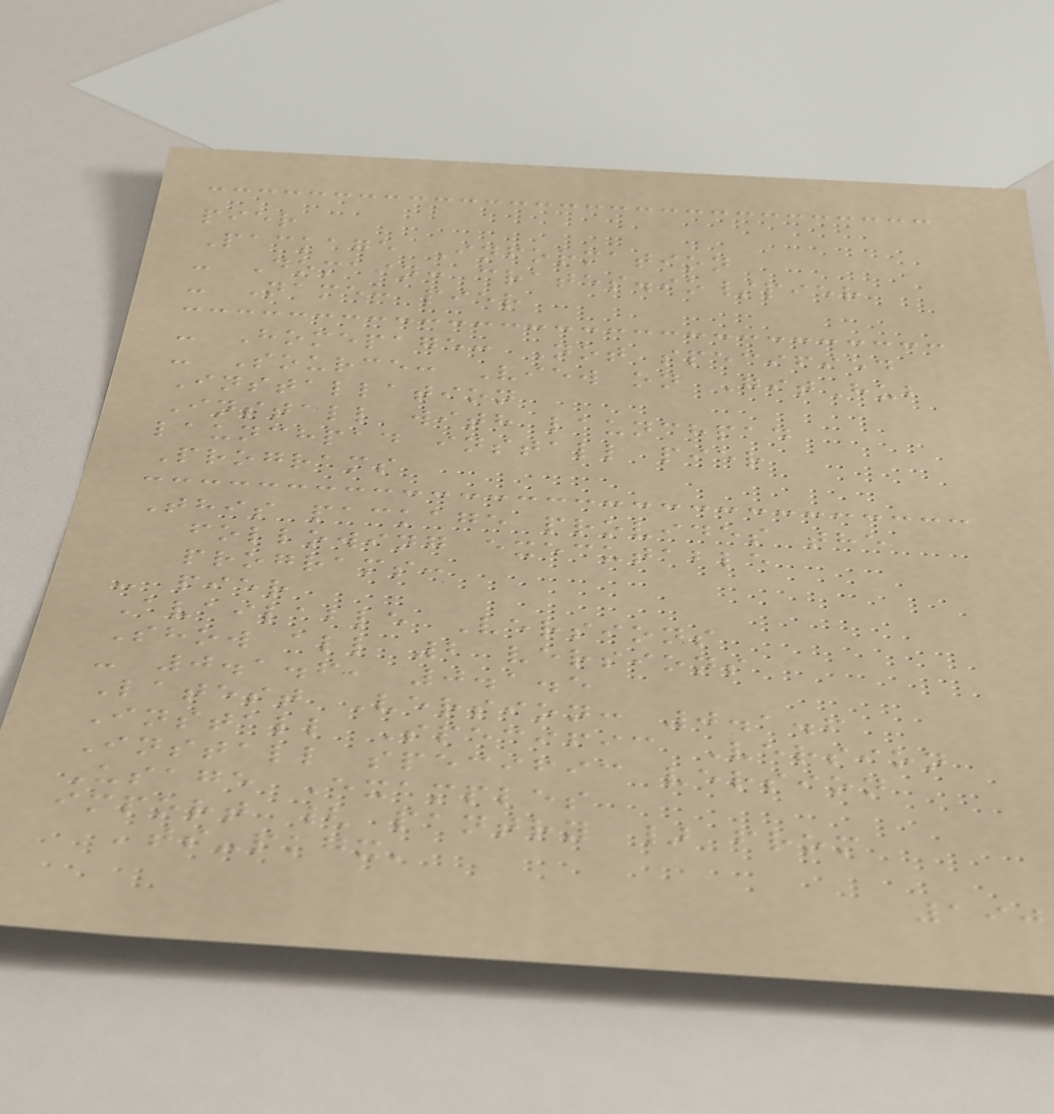pier
Package Information
- Domain: crates.io/pier
- Name: pier
- Homepage: Not specified
- Source: View on GitHub
Installation
Install with launchpad
launchpad install pier
Programs
This package provides the
following executable
programs:
- pier
Available Versions
Show all 2 versions
- 0.1.6, 0.1.5
Latest Version: 0.1.6
Install Specific Version
Install specific version
Usage Examples
import { pantry } from
'ts-pkgx'
190
